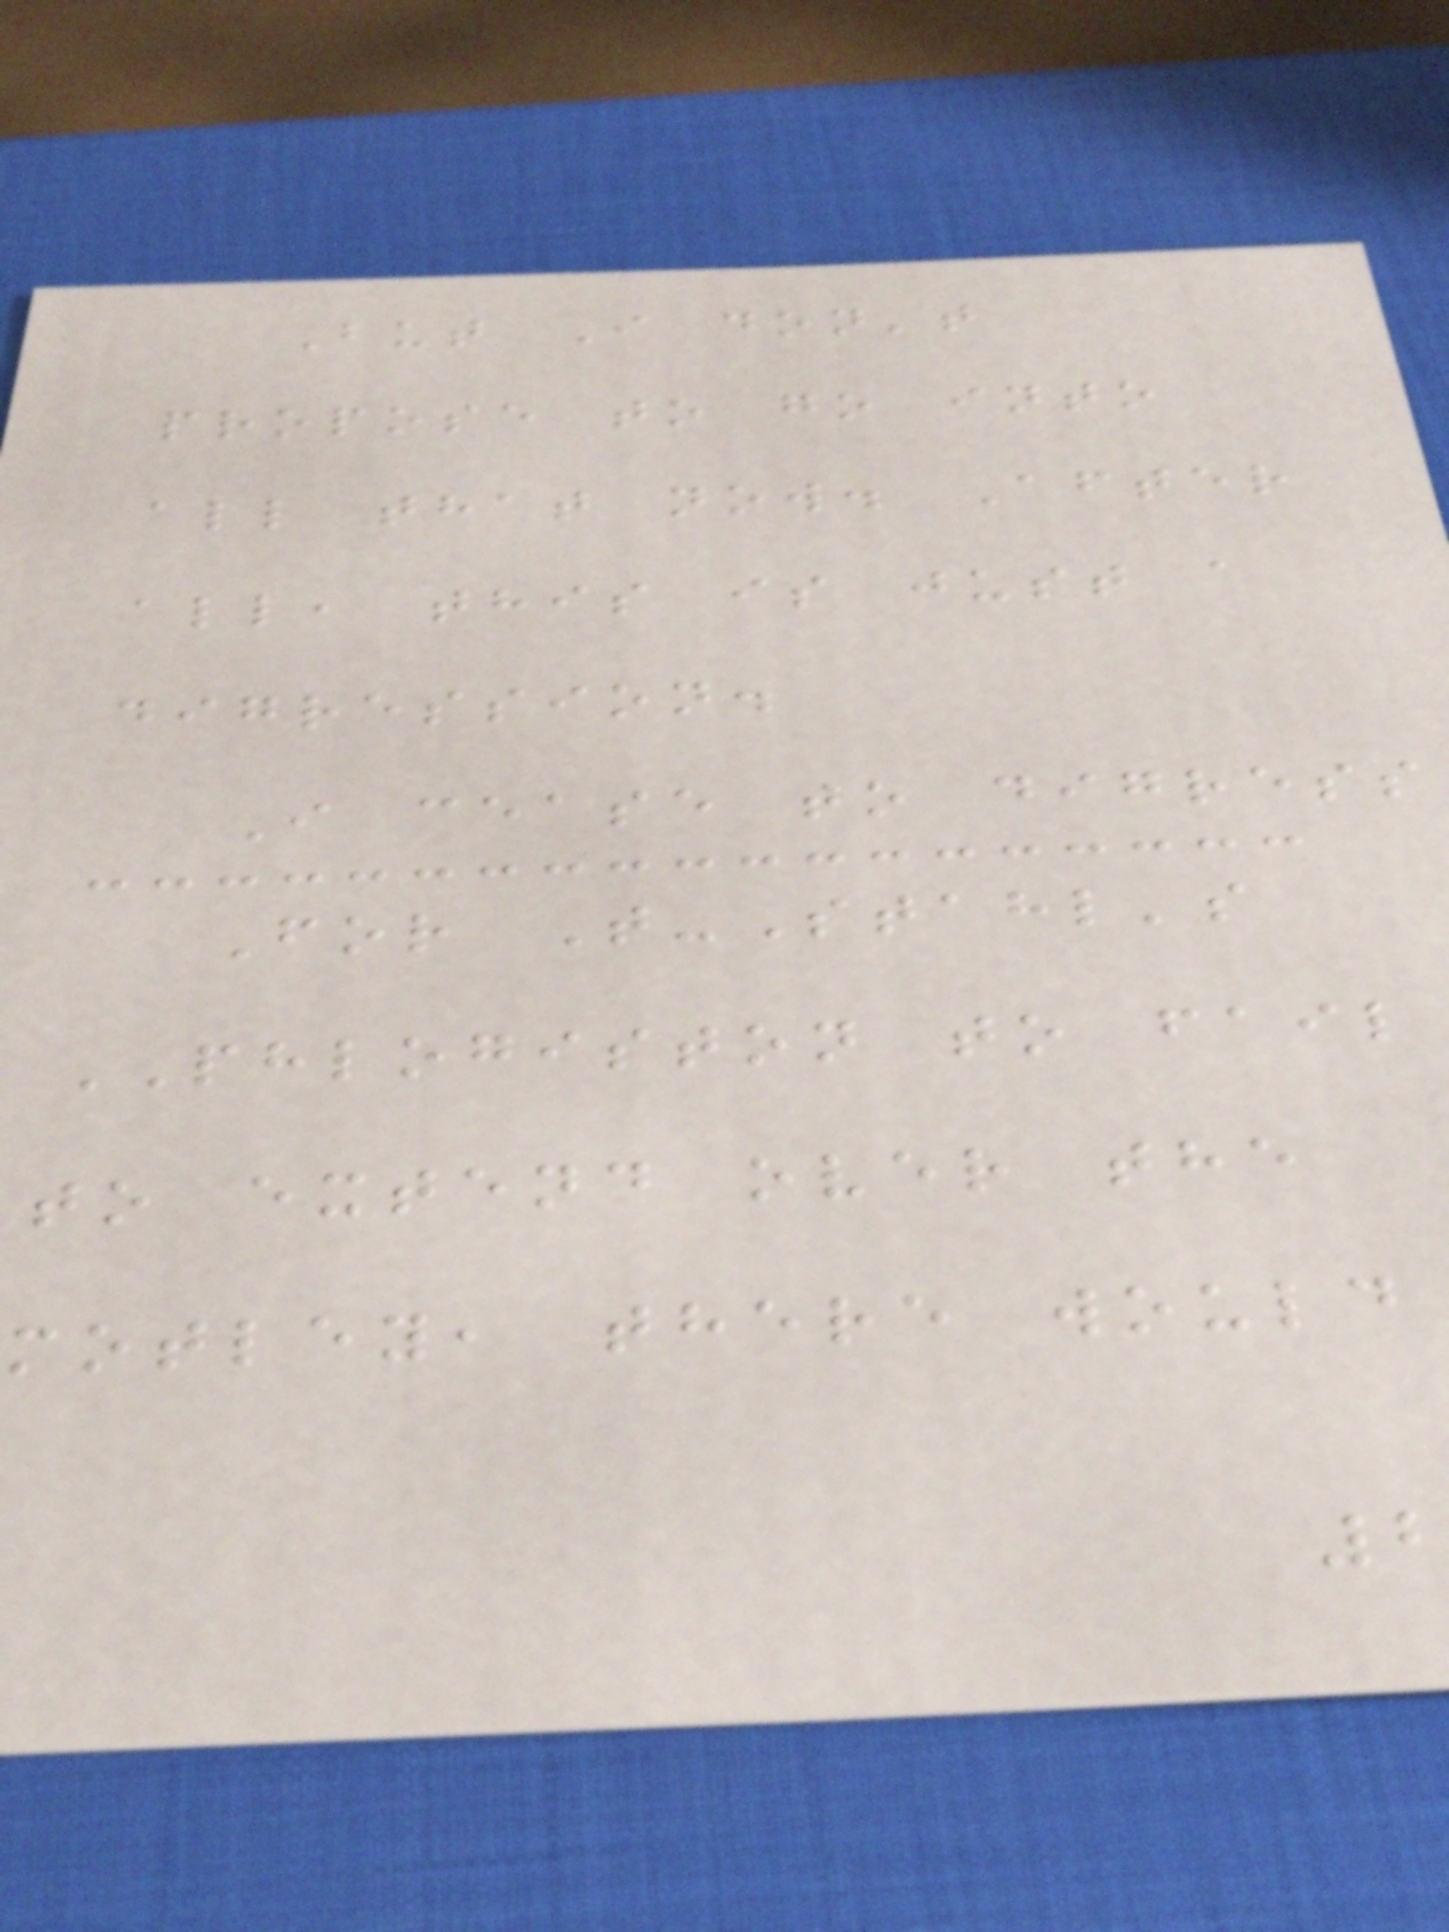But I don't
propose to go into
all that now. After
all, this is just a
digression.
I cease to digress
For T-Stahl's
PHLOGISTON to fail
to extend over the
motley, there would
